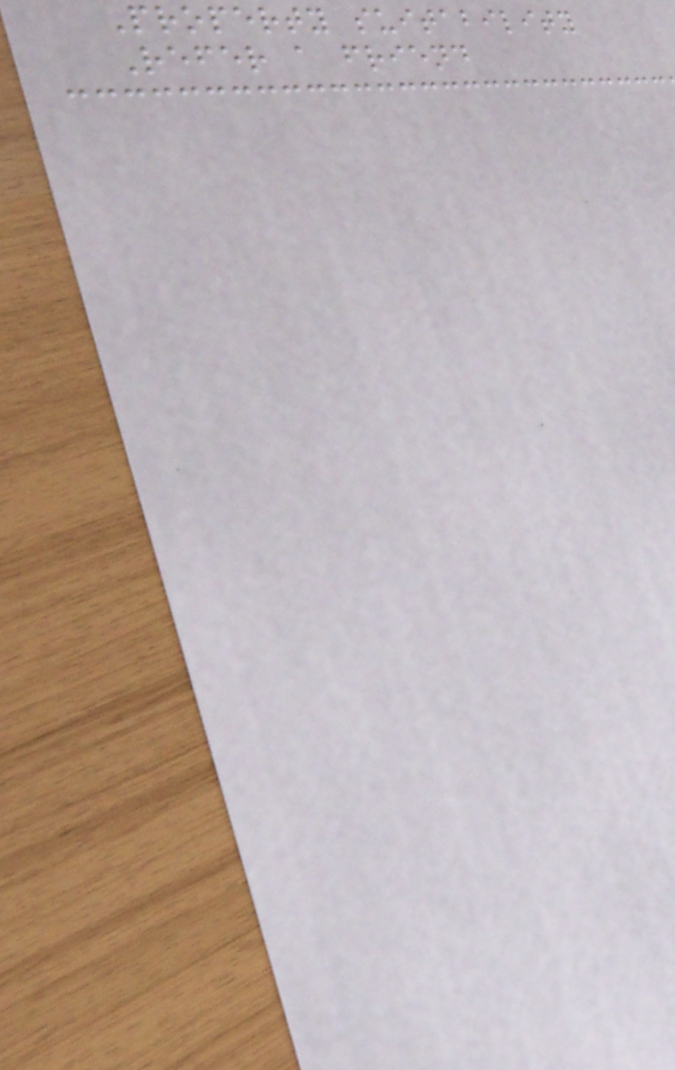Property suitability
Refer a friend
